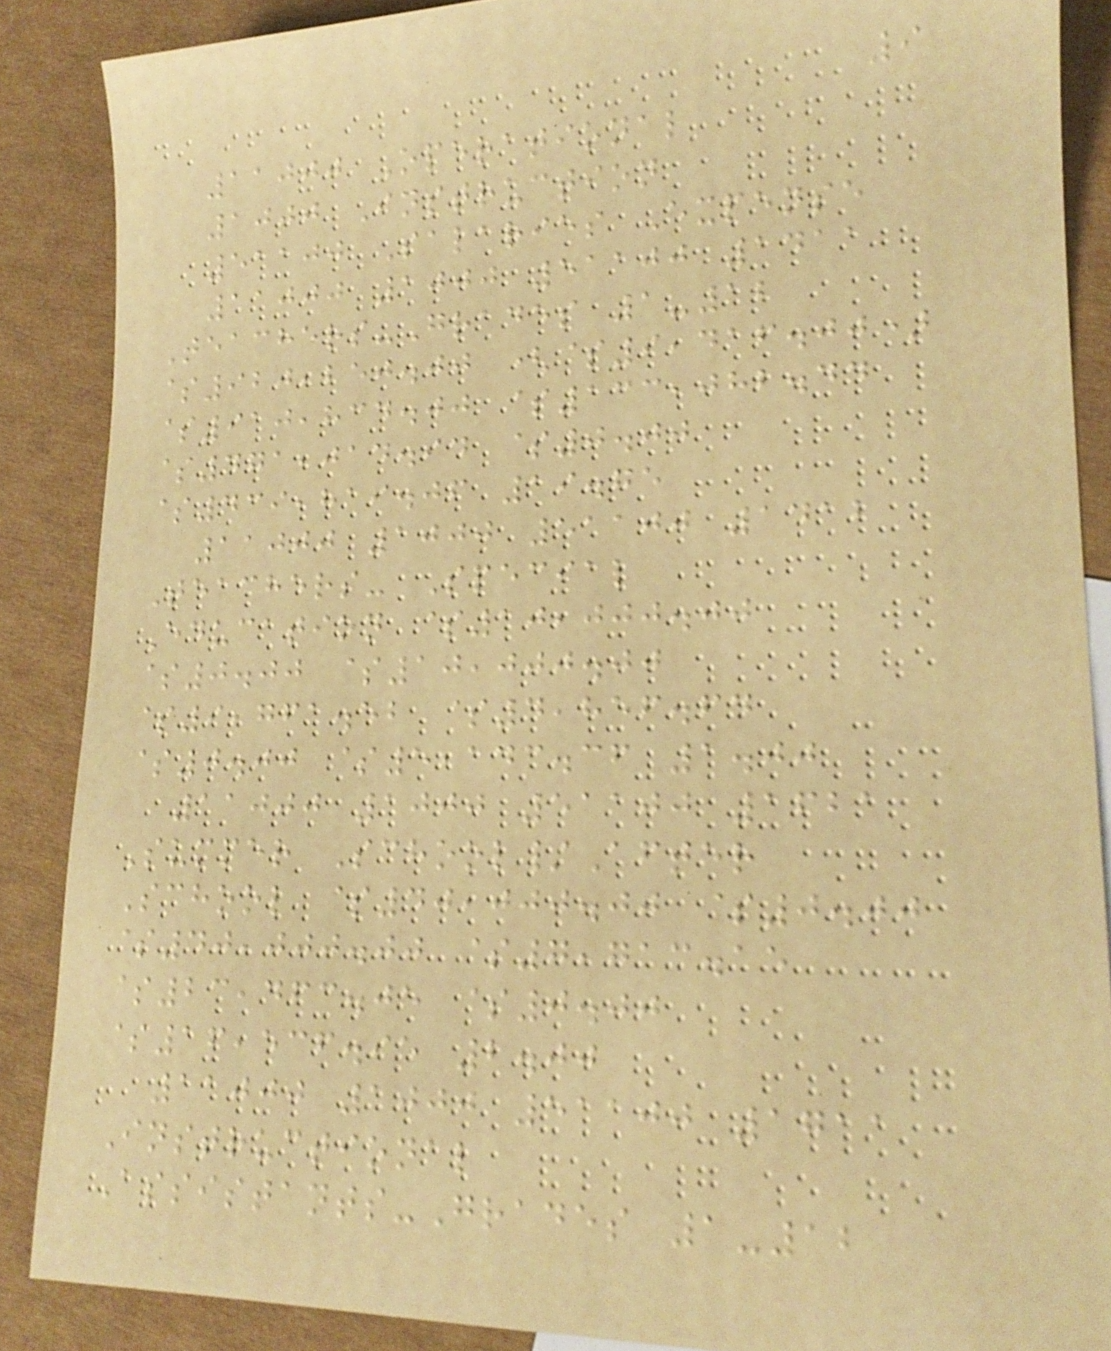9
11000 Operational
1000 Instruction
51100 Salaries Expense
11000 1000 51100 1411
Teachers-Grades 1-12
$920,250.00 ($9,416.00)
$910,834.00 $133,082.44
$471,014.94 $0.00
$439,819.06 19.75
11000 1000 51100 1412
Teachers- Special
Education $10,000.00
$0.00 $10,000.00
$9,761.52 $4,856.64
$0.00 $5,143.36 1.00
11000 1000 51100 1621
Summer School/After
School $40,000.00 $0.00
$40,000.00 $7,713.15
$23,463.05 $0.00
$16,536.95 2.00
11000 1000 51100 1711
Instructional
Assistants-Grades 1-12
